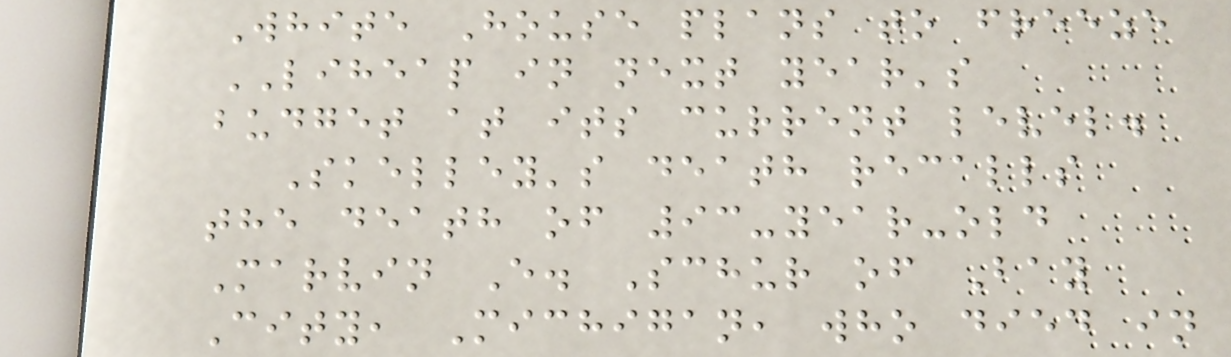White House plans to freeze
LIHEAP in next year's
budget at its current level.
Skelley's death recalls
the death of 93-year-old
Marvin E. Schur of Bay
City, Michigan, who died in
